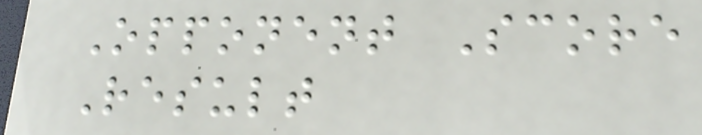Opponent Score
Result
